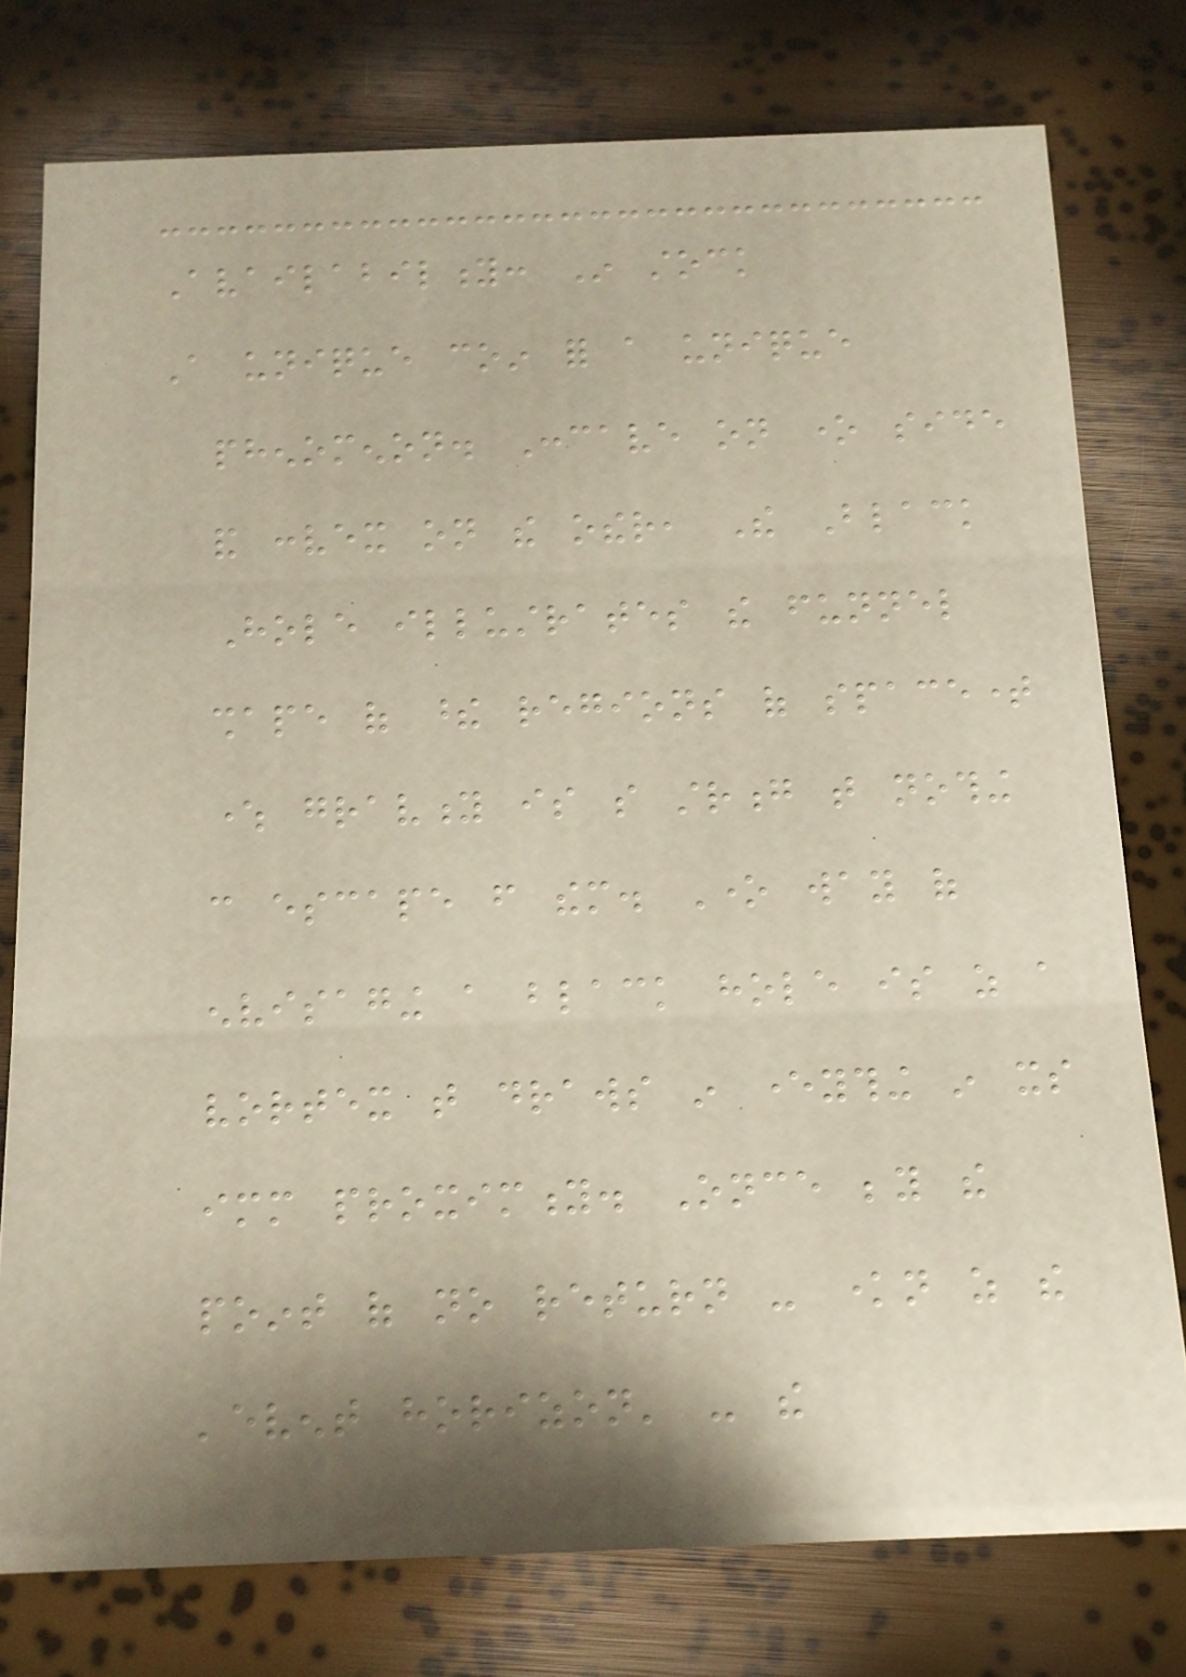Availability: In stock
A unique coin for a unique
phenomenon. Concave on one side
and convex on the other, The Black
Hole illustrates the funnel
shape of these regions of spacetime
where gravity is so strong that nothing
can escape from them. One way of
envisaging a black hole is as a
vortex that draws in everything in its
immediate proximity. Once beyond the
point of no return - known as the
'event horizon' - the
